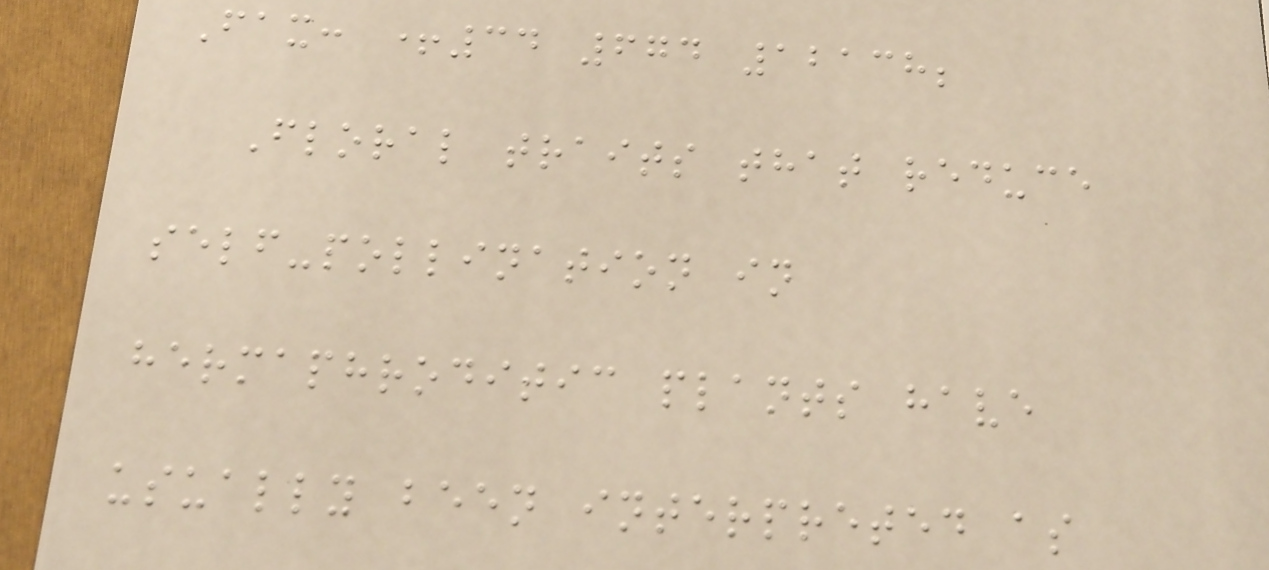Fax: +34 674 12138;
Floral traits that reduce
self-pollination in
hermaphroditic plants have
usually been interpreted as
